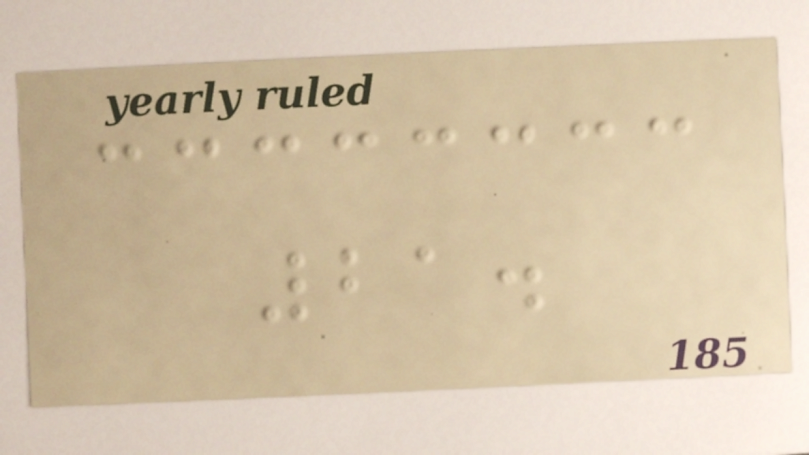21.
